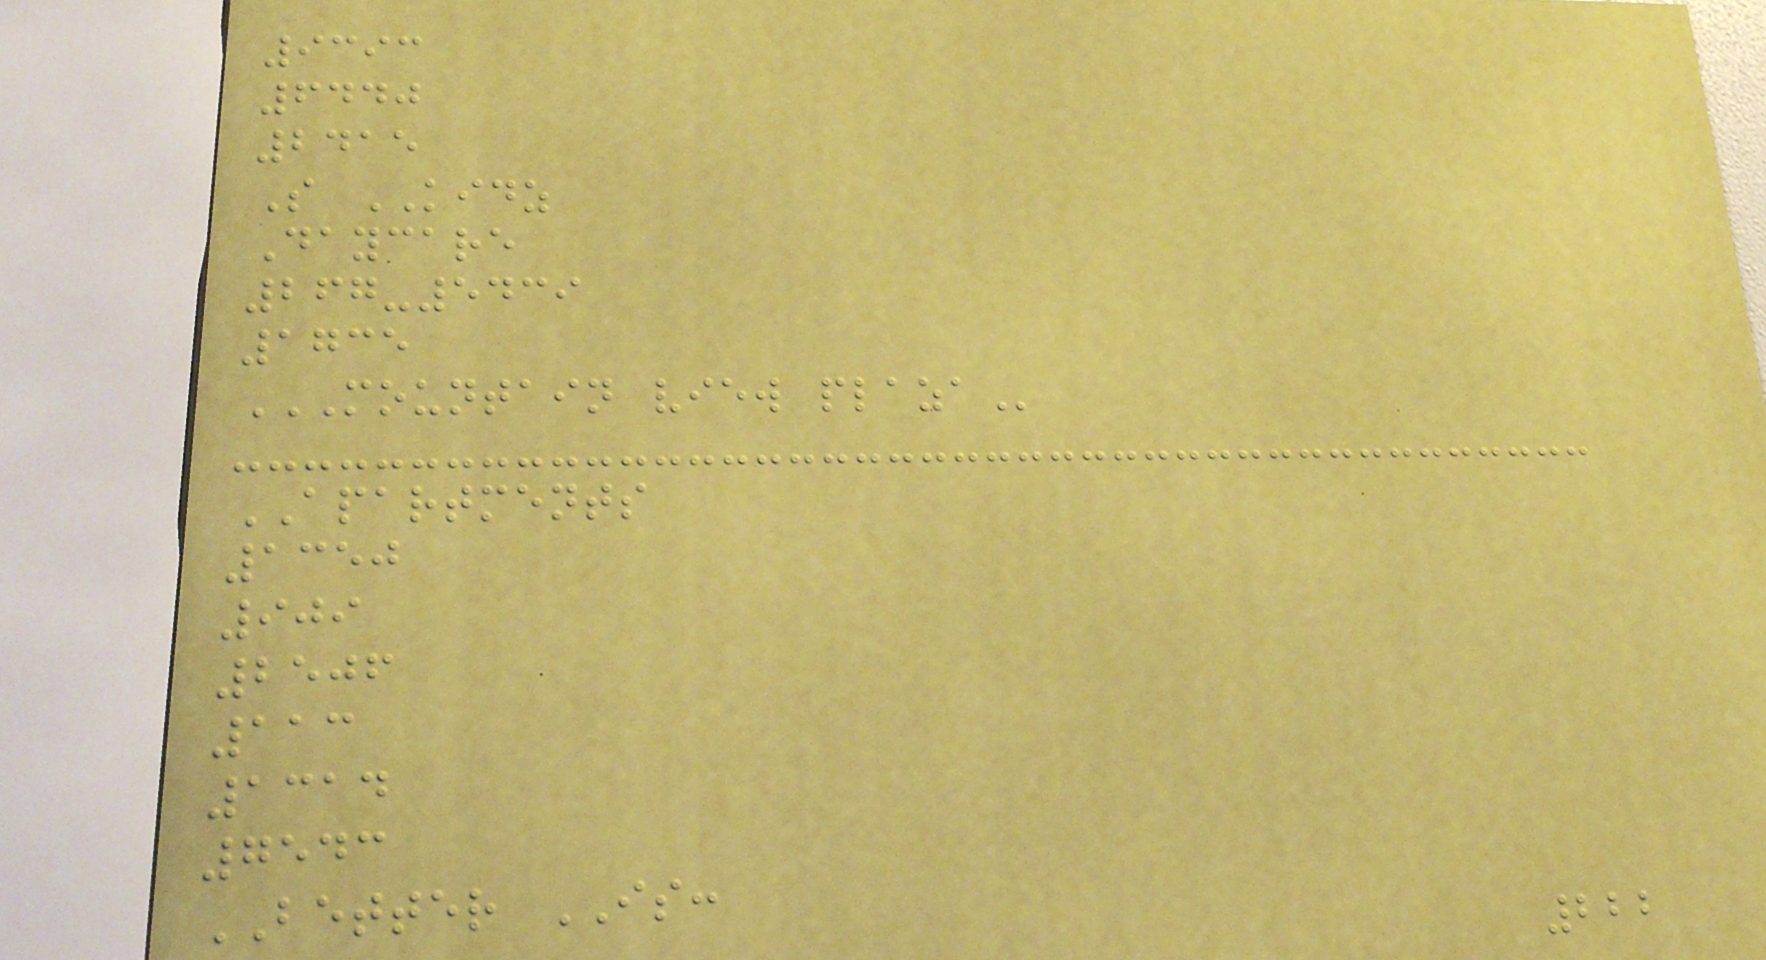9393
6440
2415
S KIDZ
Daycare
267-5439
1735
MOUNTAIN VIEW PLAZA
APARTMENTS
1350
909
2506
113
1314
7543
BETTER IS:
222
